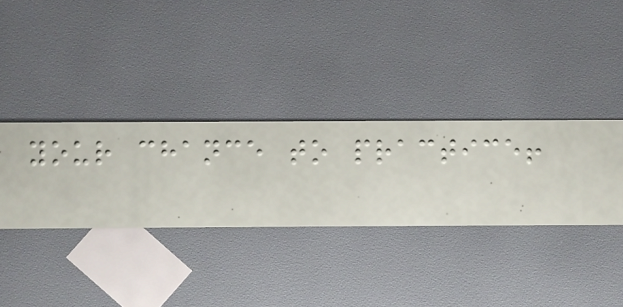your chance to practice!
